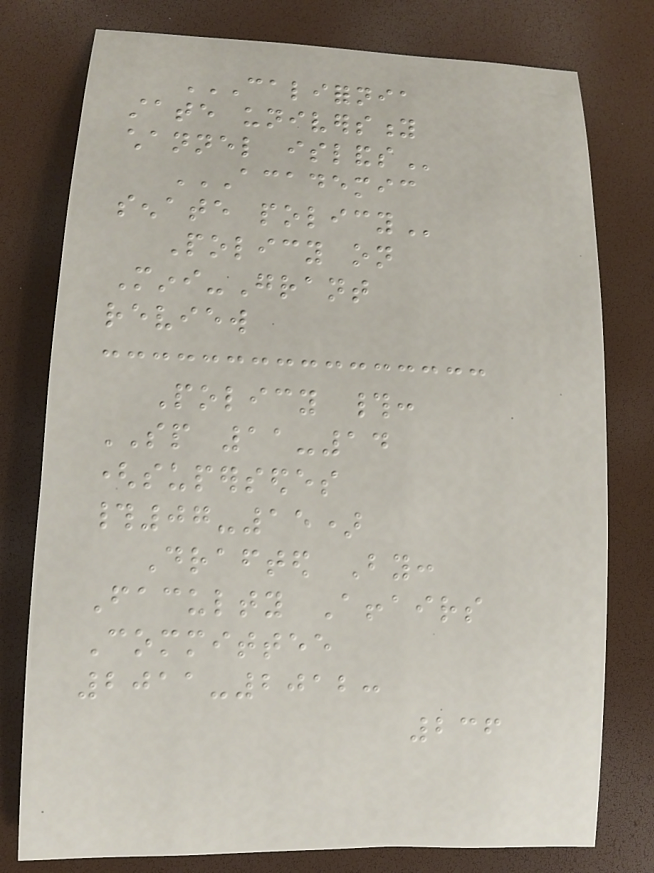CALIFORNIA
STATE UNIVERSITY
CHANNEL ISLANDS
ACADEMIC
SENATE POLICY
Policy on
Mini-Grant
review
Policy #:
SP 11-14
(supersedes
#07-15)
Drafted By:
Faculty Affairs
Committee
2011-2012:
236
